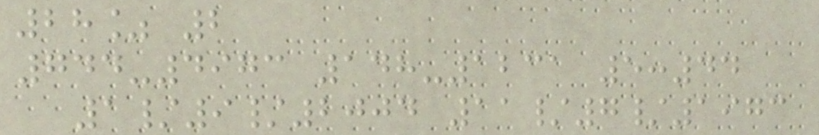28% 2
744-4973 148-1231 5:44
1/9/2004 11/7/1973
